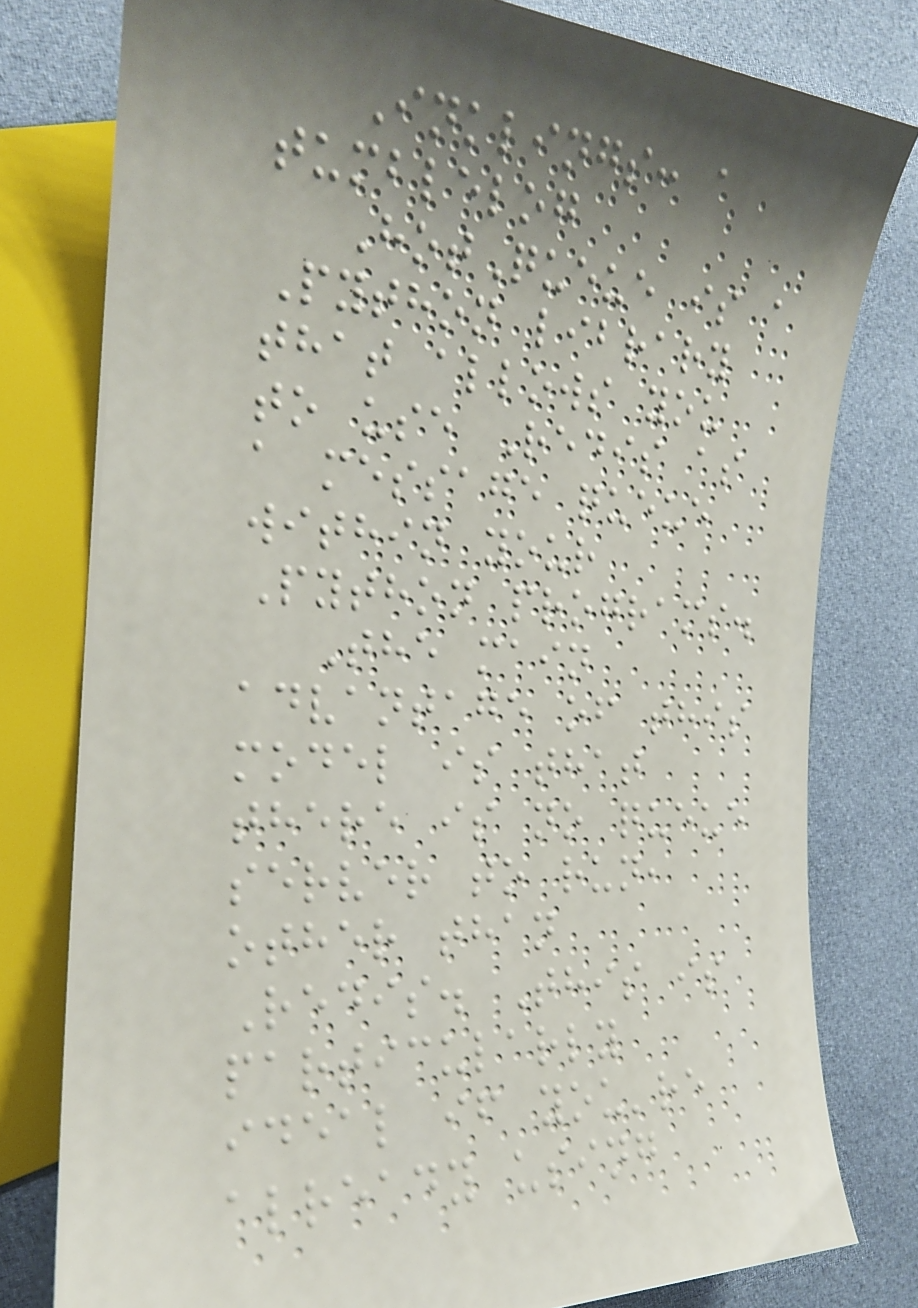Inklings: a
tumblelog
HotQueue is a
Python library
that allows you
to use Redis as
a message queue
within your
Python programs.
The main
advantage of this
model is that
there is no queue
server to run,
other than
Redis. This is
particularly
ideal if you're
already using
